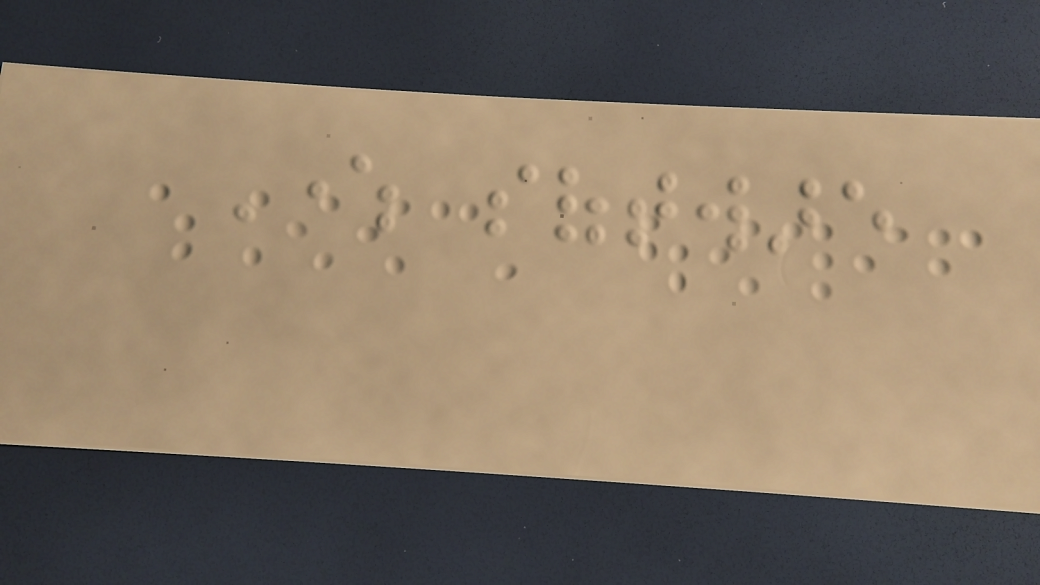Where software
